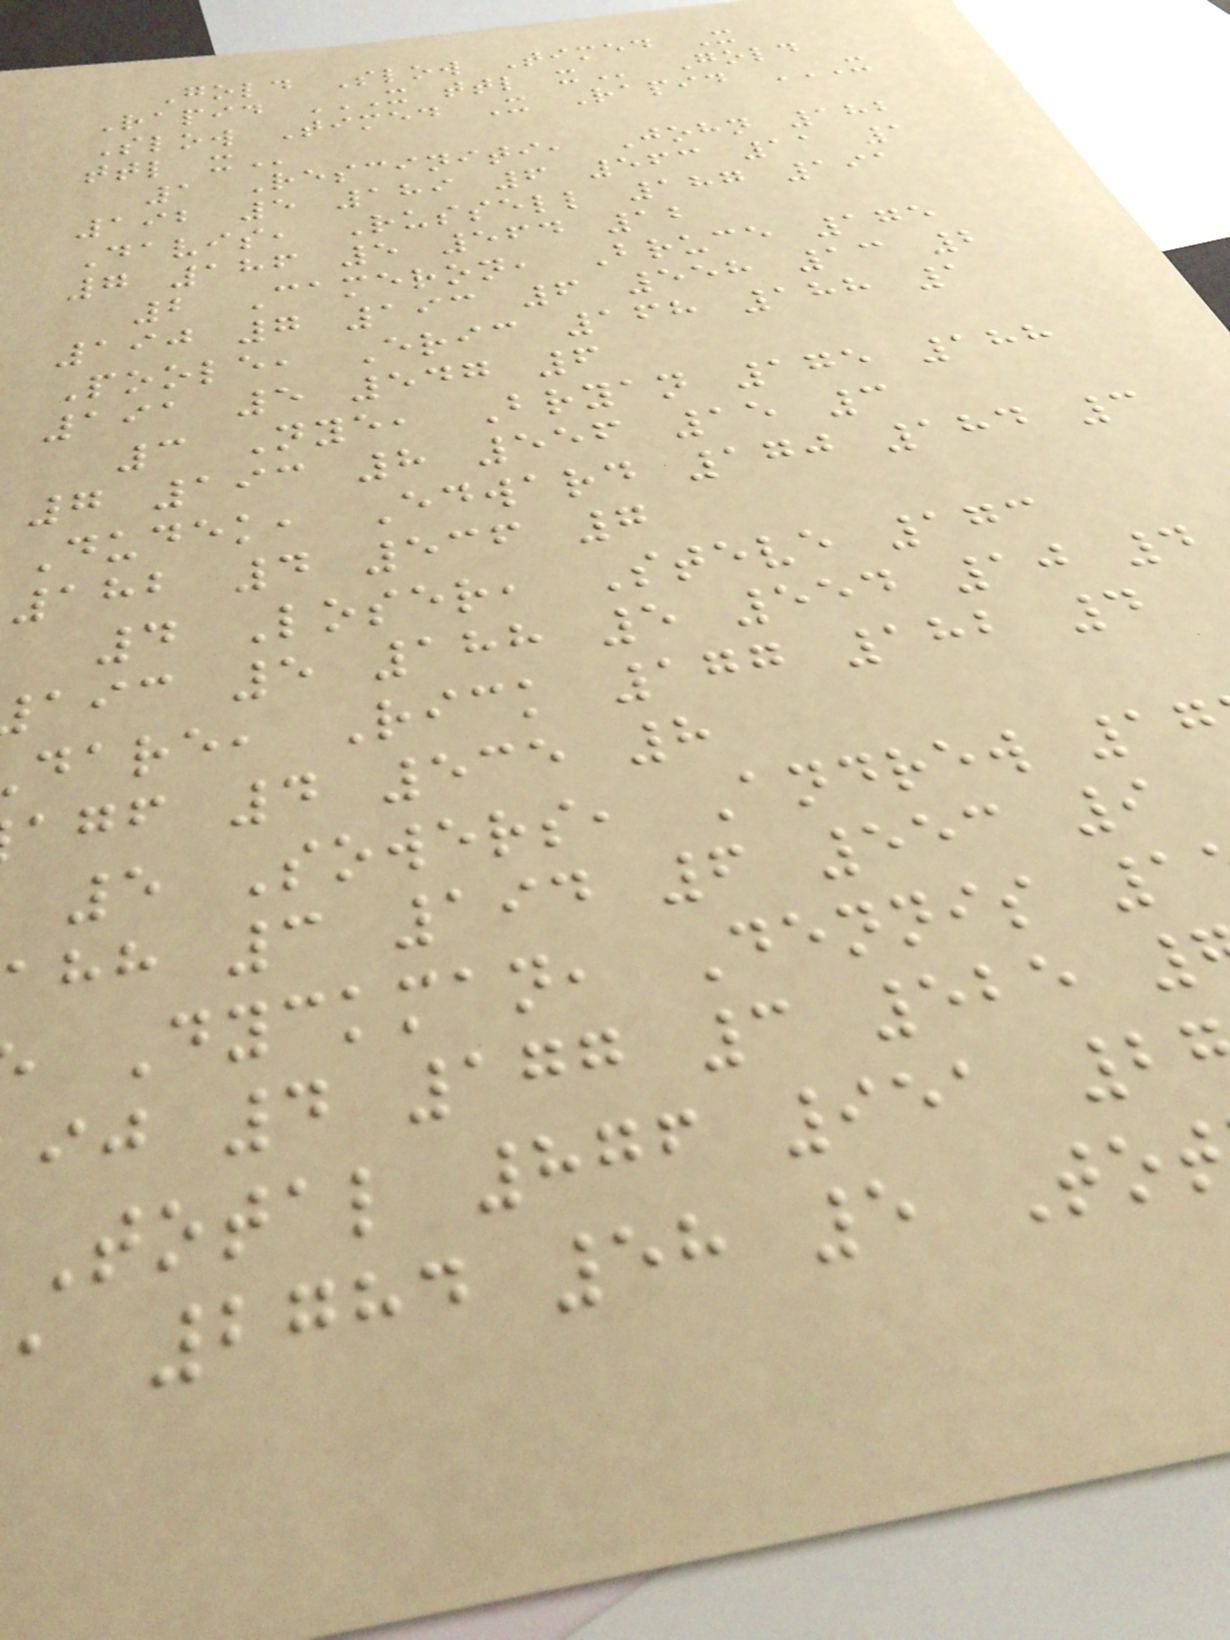Gold Slow Timed X
Rapid X TTL X Gold
Slow Timed X Rapid X
1 Resciniti, John 182
192 5 189 6 563 11 1
Davis, Russell 187 191
7 186 5 564 12
2 Cameron, Bruce 175
190 7 193 6 558 13 2
Poole, Eric 168 188 1
191 5 547 6
3 Nye, Bryan 175 188
7 193 8 556 15 3
Dudek, Edward 170 184 3
182 4 536 7
4 Loser, Steve 173
aic 5 188 5 554 10 4
dare, Rick 177 182 4
agf 4 535 8
5 Sowers, Andrew 17
ahh 3 194 6 553 9
Dyckman, Dennis 1
ij 4 177 3 525
Total 876 951 2
a 2784 58 5 To
